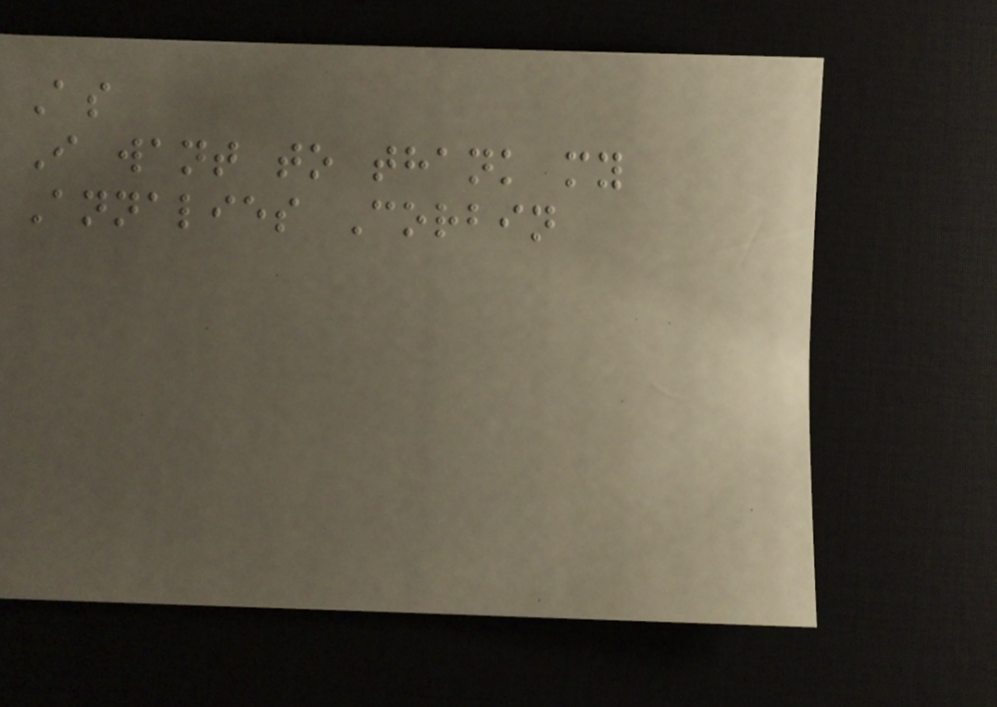As
I want to thank my
Annalies Corbin
